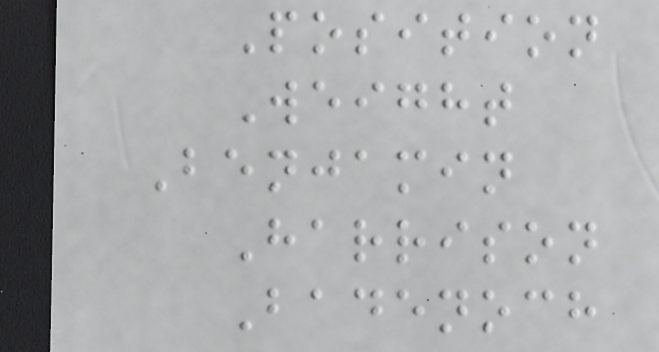Position
Weight
Benjamin
Harrison
Badenoch
